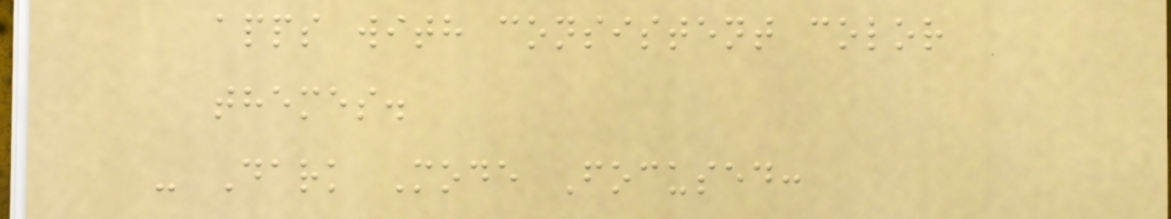apps with consistent color
themes.
- Dark Mode Focused:
